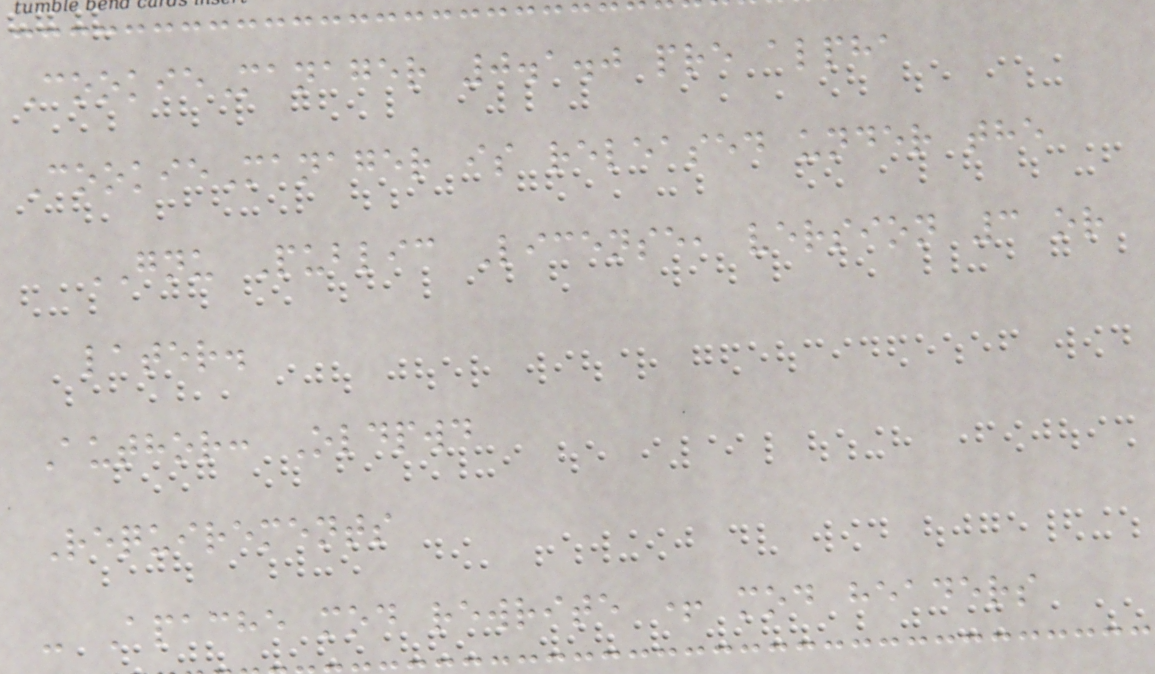CookieManager 0.1.0 pre alpha
CookieManager is released under the
GNU Public License, version 3 or
later.
Author: Oldpwd
Requirements
- Apache mod rewrite + mod headers
